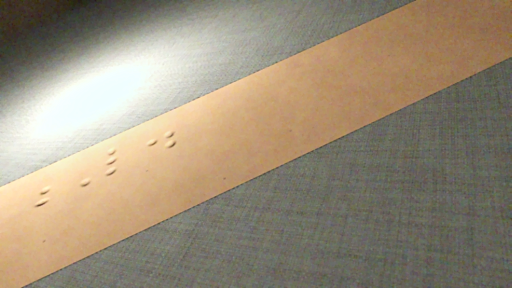L.
